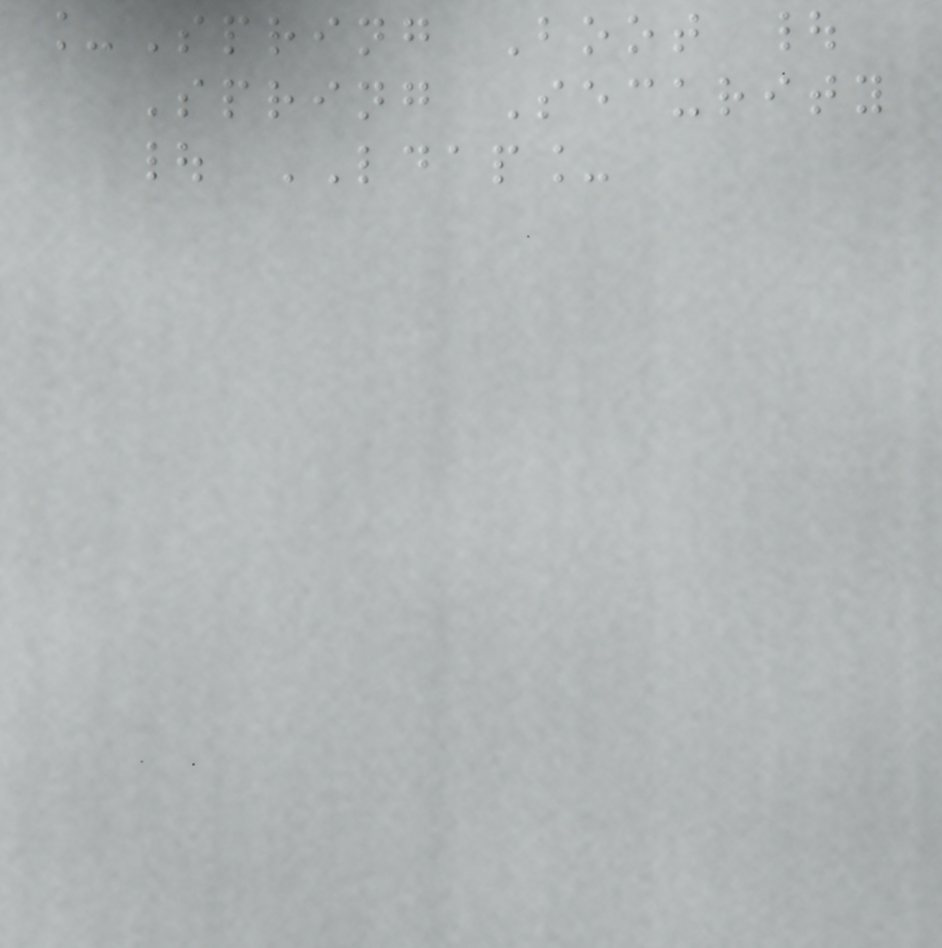_Spring Boot |
Spring Security
| LDAP_
